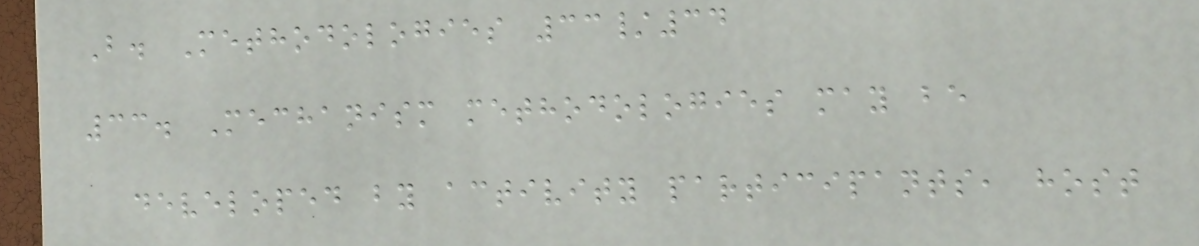B. Methodologies 33/34
33. Mechanism methodologies may be
developed by activity participants, host
